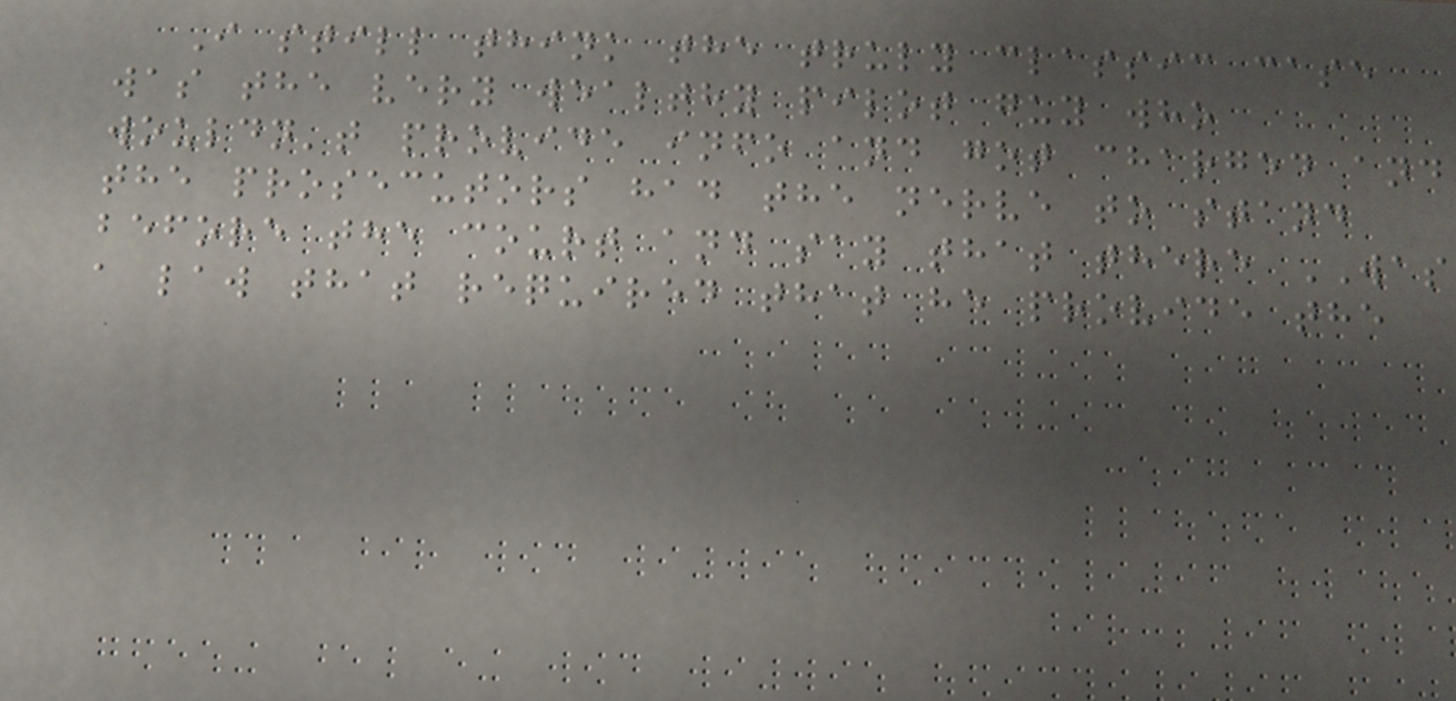I still think the truly classic case
was the very wealthy pilot guy who
wouldn't provide info and got charged and
the prosecutors had the nerve to stand
before the court and say that there WAS
a law that required that he provide the
